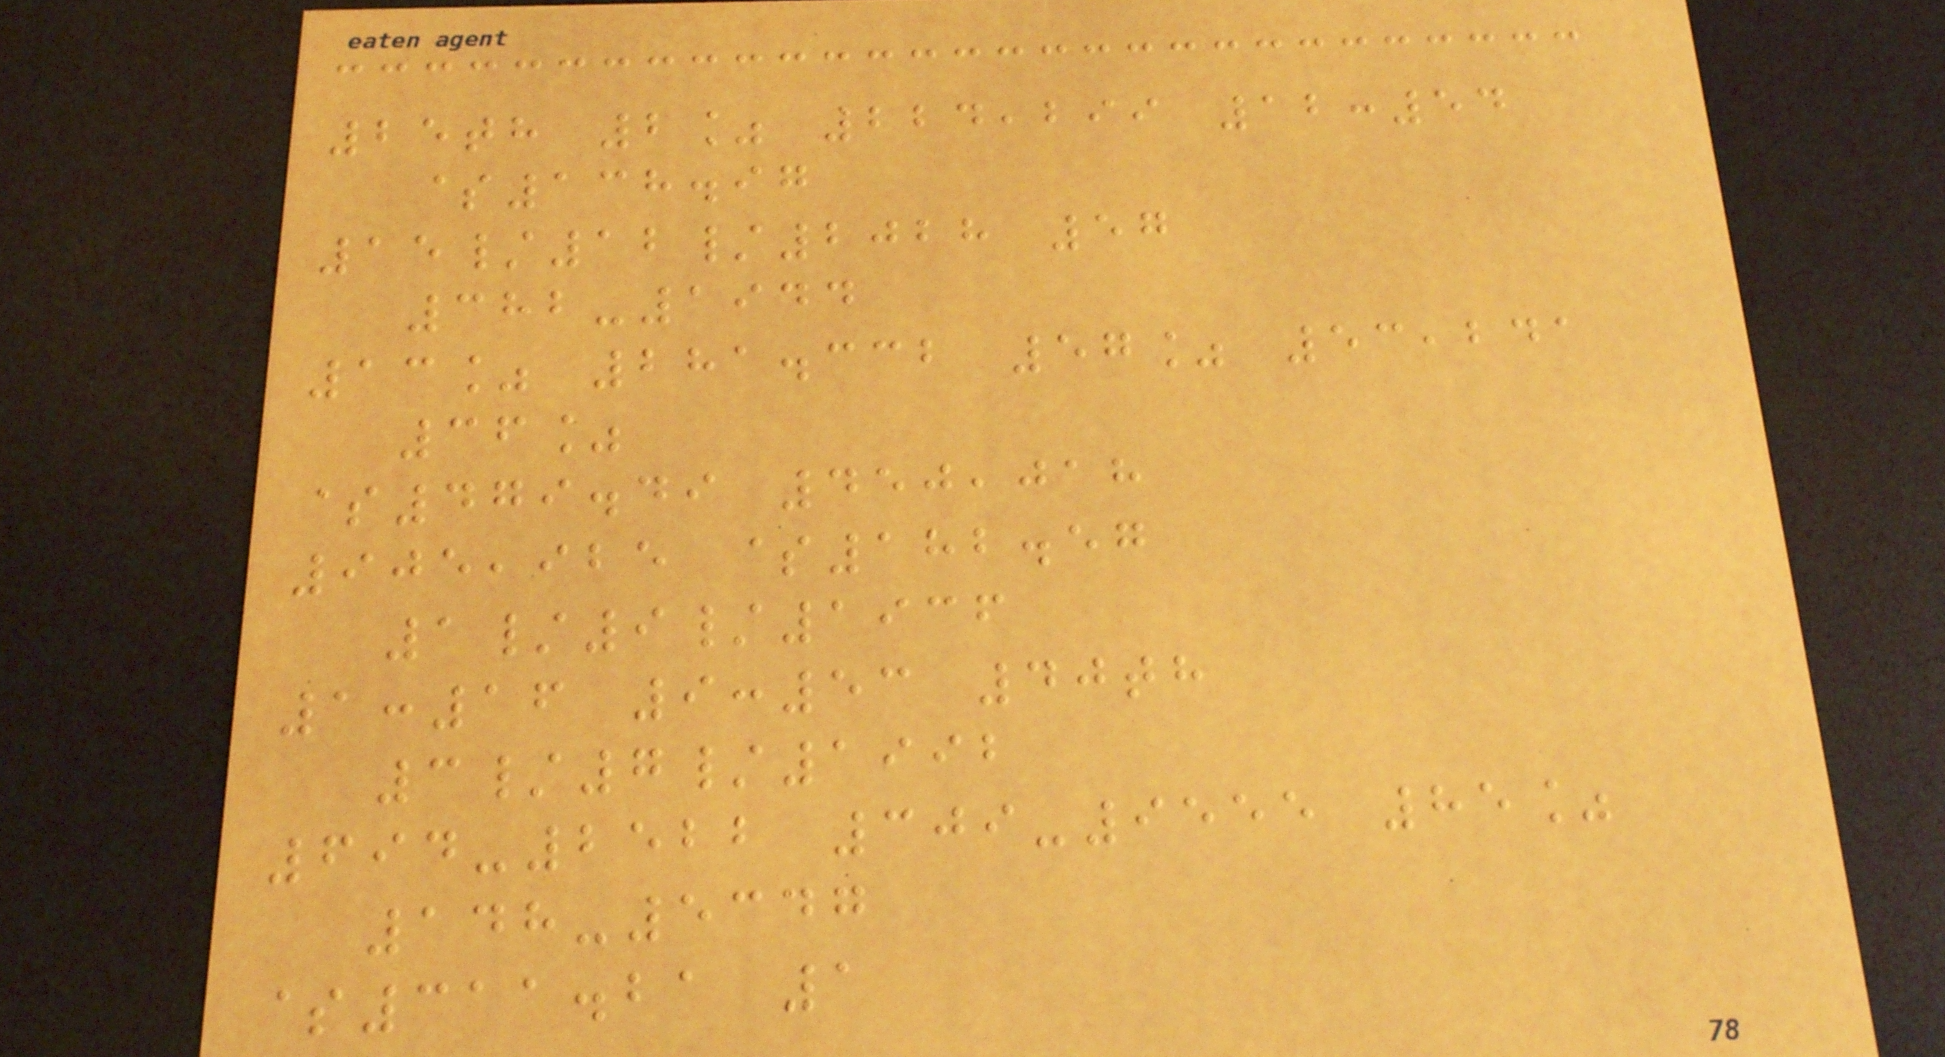25th 2% 224,299 12:54
$138.97
15/12/2028 57
382-1944
13% 281.332 57% 53,241
36%
$479.49 450,018
905,925 $182.57
1/9/1936
1:16 9:53 40th
3/7/1992
694-2522 309-9555 85%
148-5347
$311.21 1
